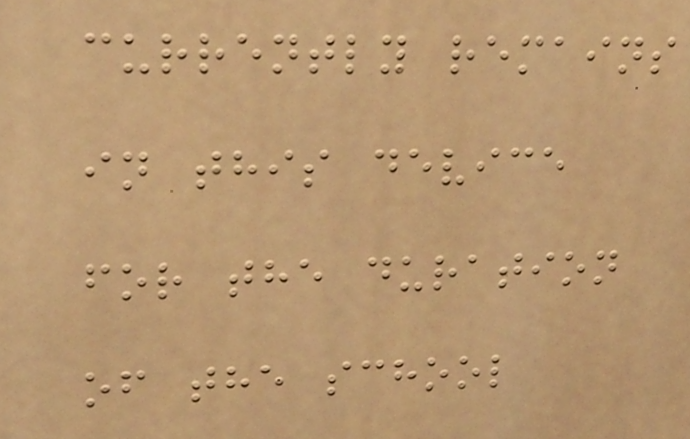currently remains
in this device
for the duration
of the school
